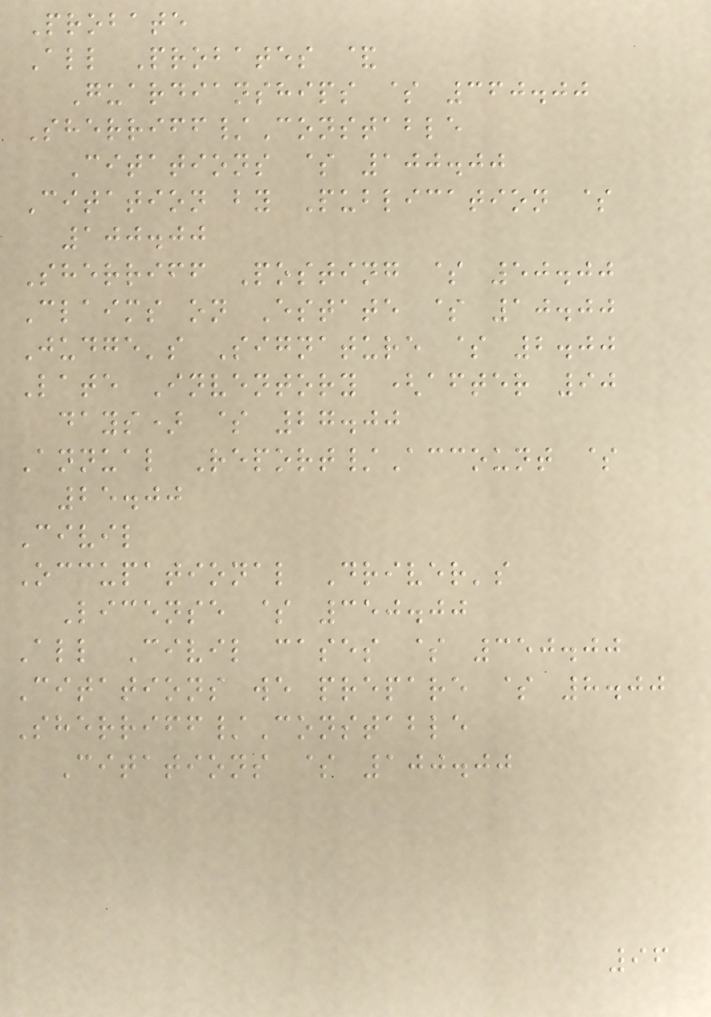Probate
All Probates &
Guardianships $ 360.00
Sherriff/Constable
Citations $ 100.00
Citation by Publication $
100.00
Sherriff Posting $ 50.00
Claims on Estate $ 10.00
Judge's Signature $ 2.00
Late Inventory (after 90
days) $ 27.00
Annual Report/Account $
25.00
Civil
Occupational Driver's
License $ 350.00
All Civil cases $ 350.00
Citations we prepare $ 8.00
Sherriff/Constable
Citations $ 100.00
96
